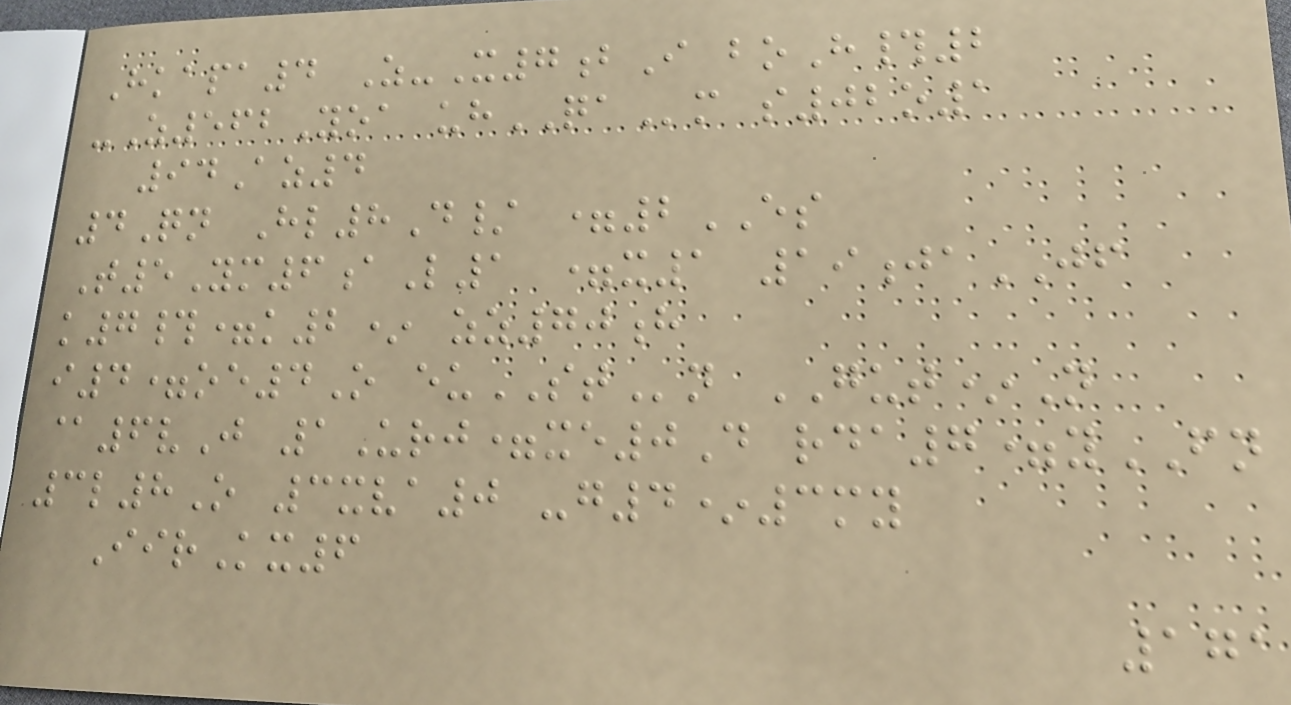Hkapa4 Z-X7bI boH#2
-Z562Yoa uhQAm s02o1
94Az4
4Qn Hl8D/ =2ES
T5Ym6aL1 =x1 19jaJF
k7#=k2* zz70h
i4=oe4O euSTn GUT*N
@6vJ 1Urj=xe0D rda7=yFN
3l8O 3xva0 -g4*3my
IirKx6
171
